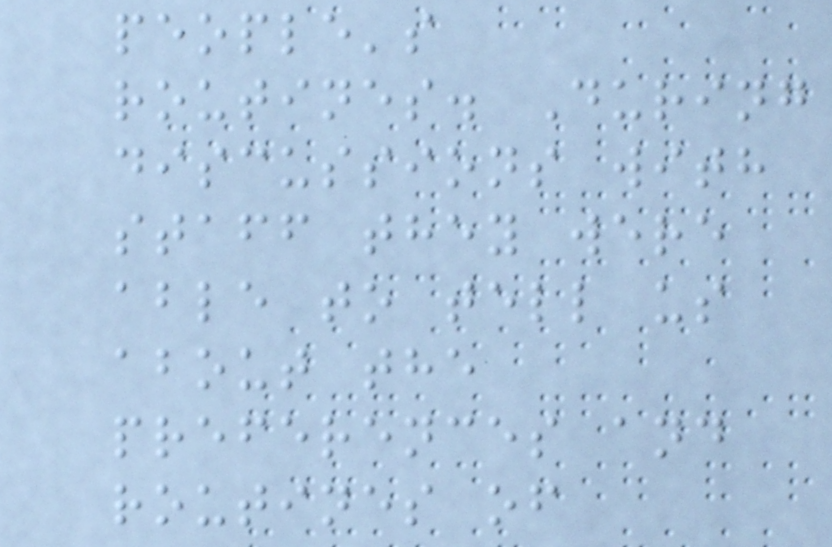people's
routines. During
discussions with
staff they were
able to tell us
about the
preferences and
routines of
